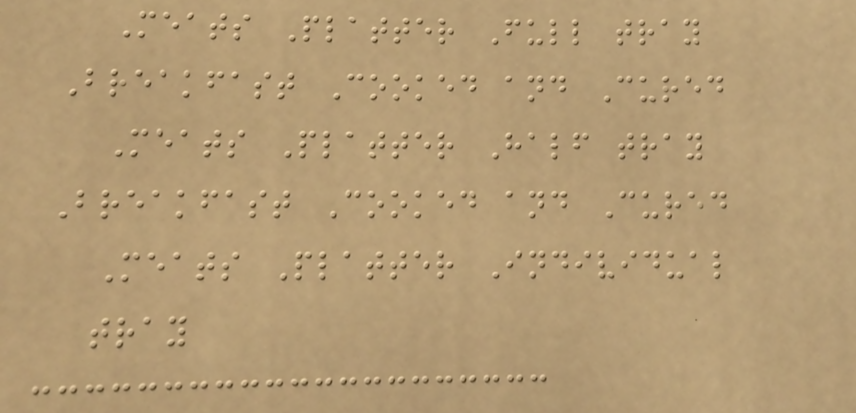Meats Platter Full tray
Breakfast Cooked and Cured
Meats Platter Half tray
Breakfast Cooked and Cured
Meats Platter Individual
tray
